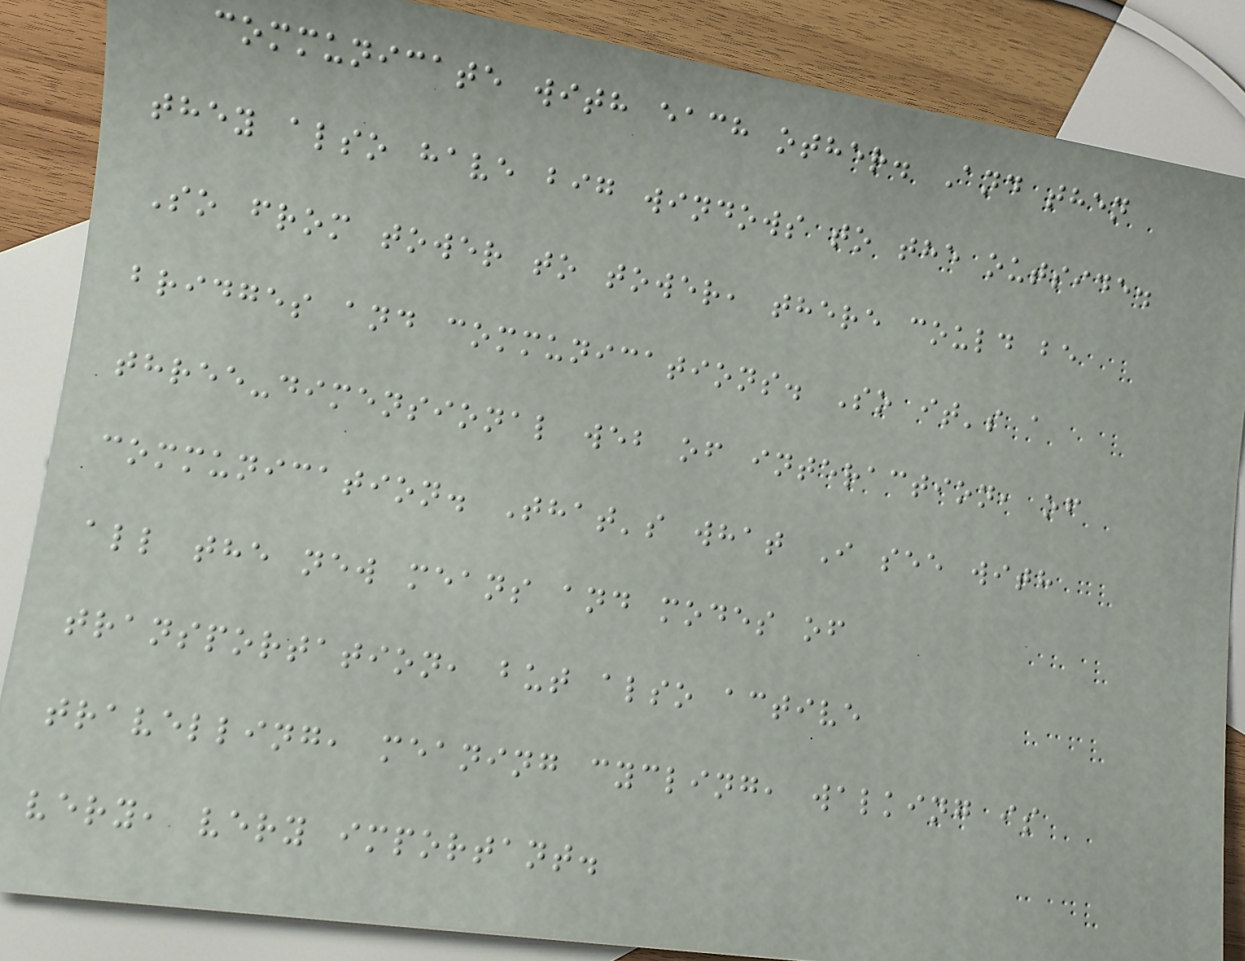communicate with each other. And then
they also have big windows to the outside.
So from tower to tower, there could be
bridges and communications. So it's a
three-dimensional web of interaction, of
communication. That's what I see with
all the new means and modes of
transportation, but also active
travelling, meaning cycling, walking is
very, very important.
